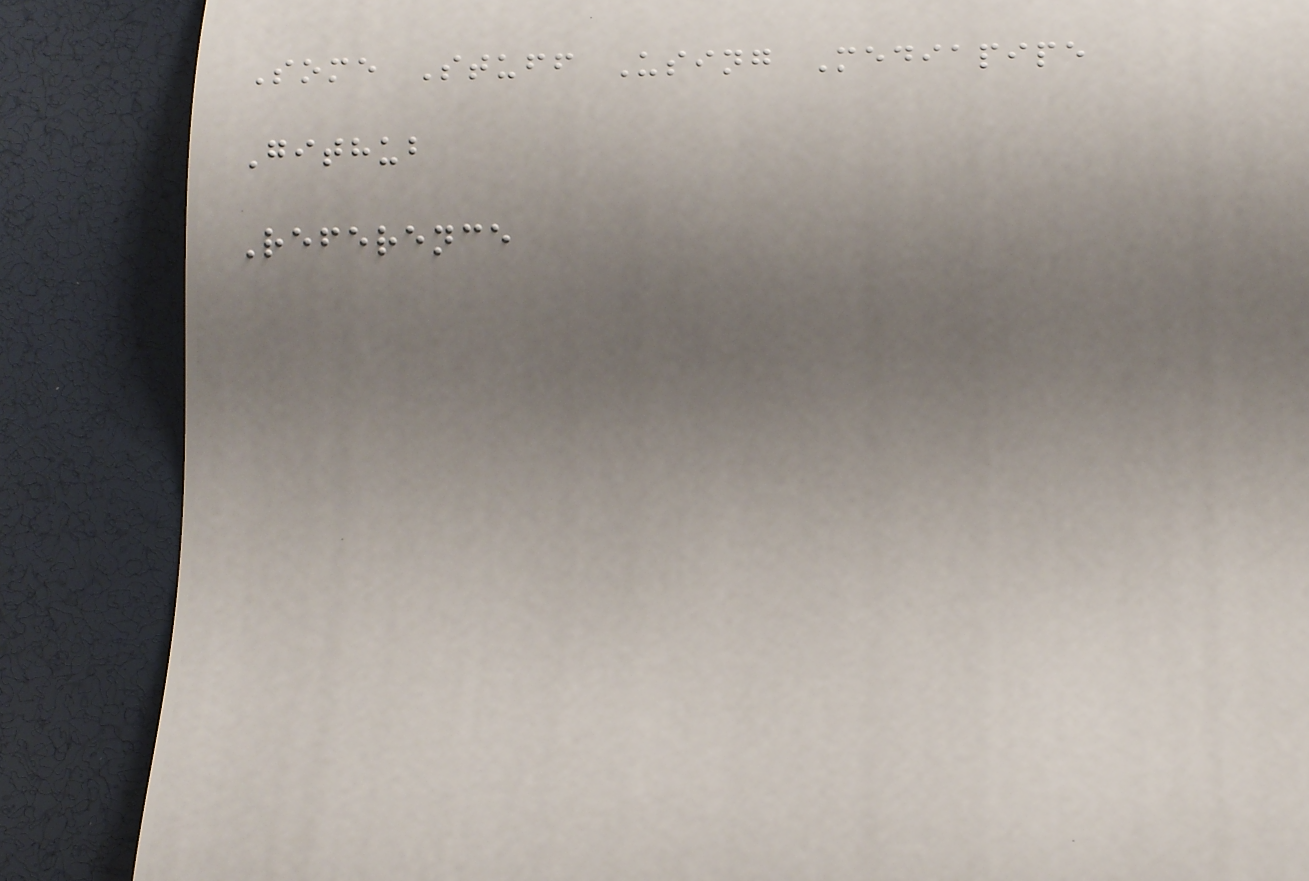Some Stuff Using Mediapipe
Github
Reference
